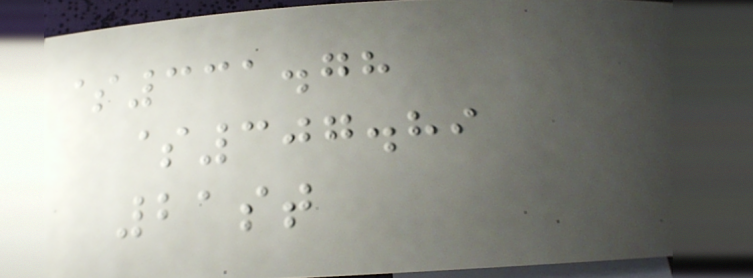$331.78
$307.89
21st
